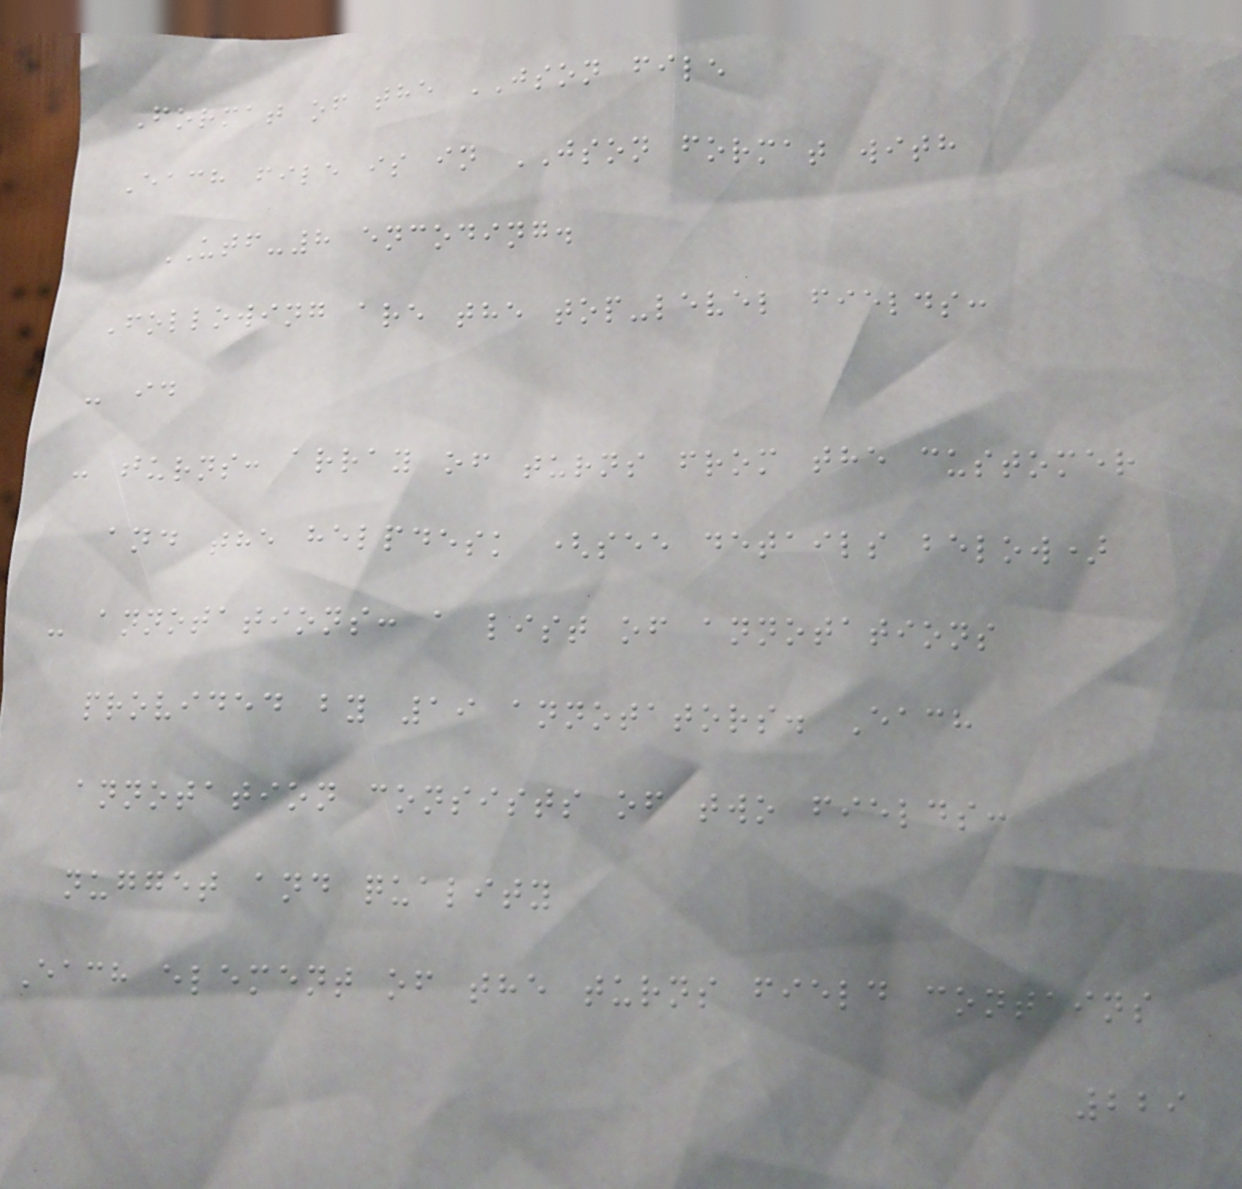Format of the JSON file
Each file is in JSON format with
UTF-8 encoding.
Following are the top-level fields:
- id
- turns: array of turns from the customer
and the helpdesk (see details below)
- annotations: a list of annotations
provided by 19 annotators. Each
annotation consists of two fields:
nugget and quality
Each element of the turns field contains
229
